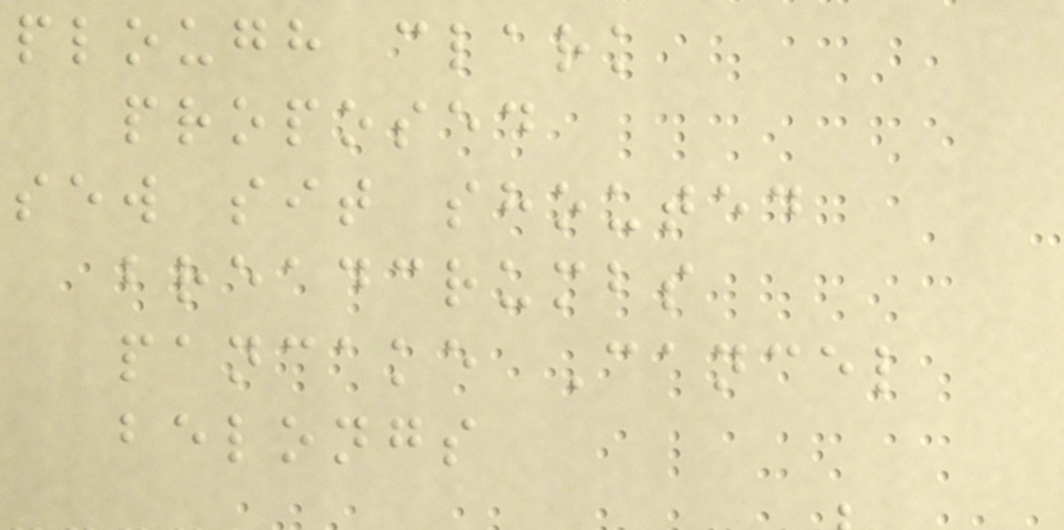plough clark
proposed
sew sit shouted
breadcrumbs
pancake Cancel
belongs
